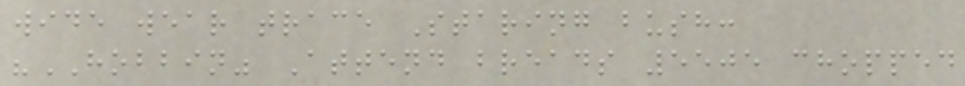wide wear trace Staring bush:
"HOBBIN" Attend breads 5505 chopped
